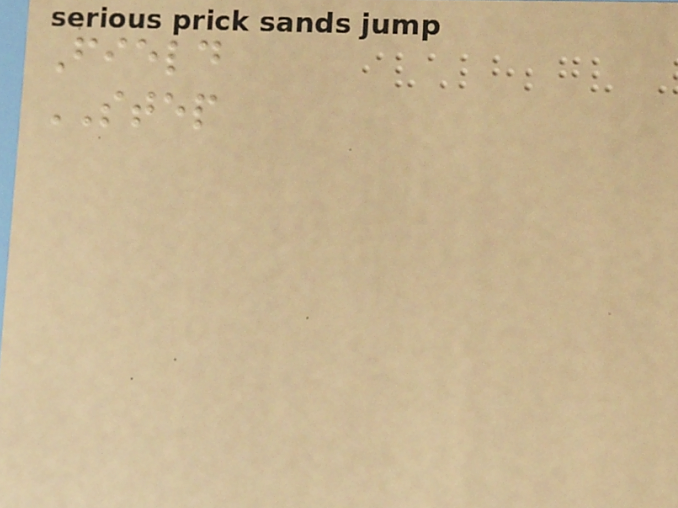Field
STEP
